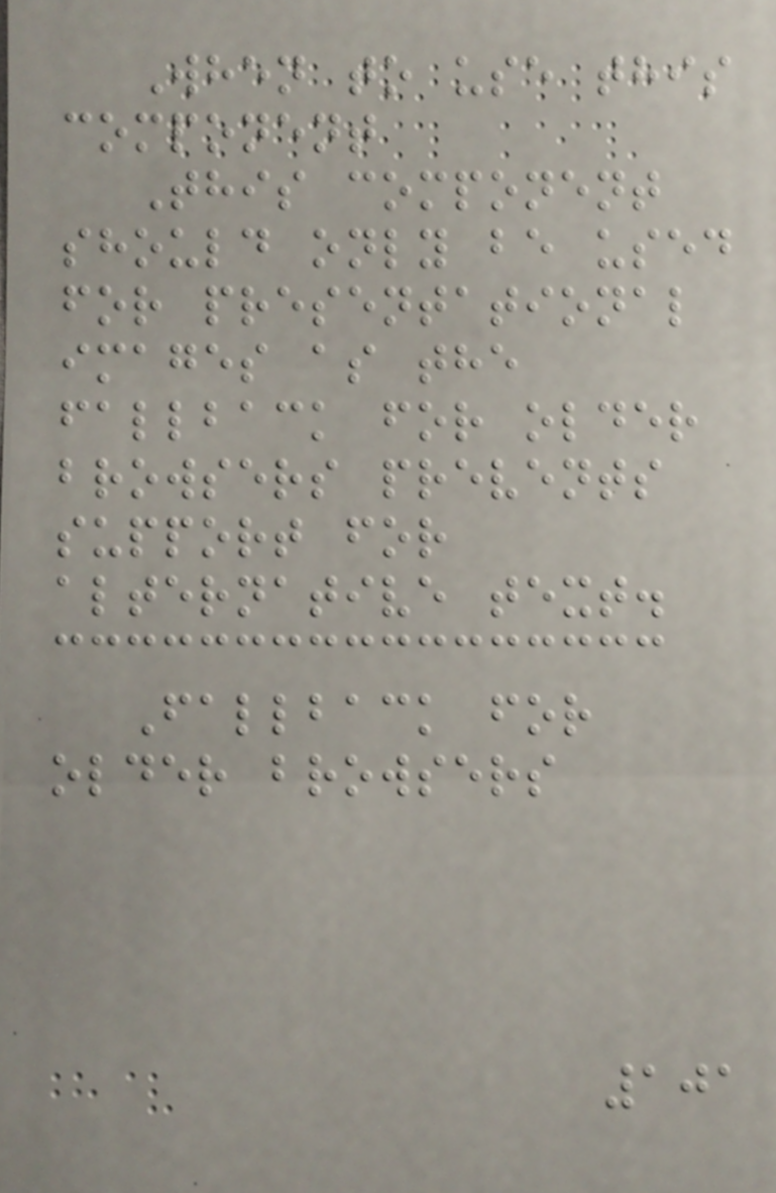When to use this
component
This component
should only be used
for presentational
images as the
fallback for older
browsers prevents
support for
alternative text.
Fallback for
older browsers
101
